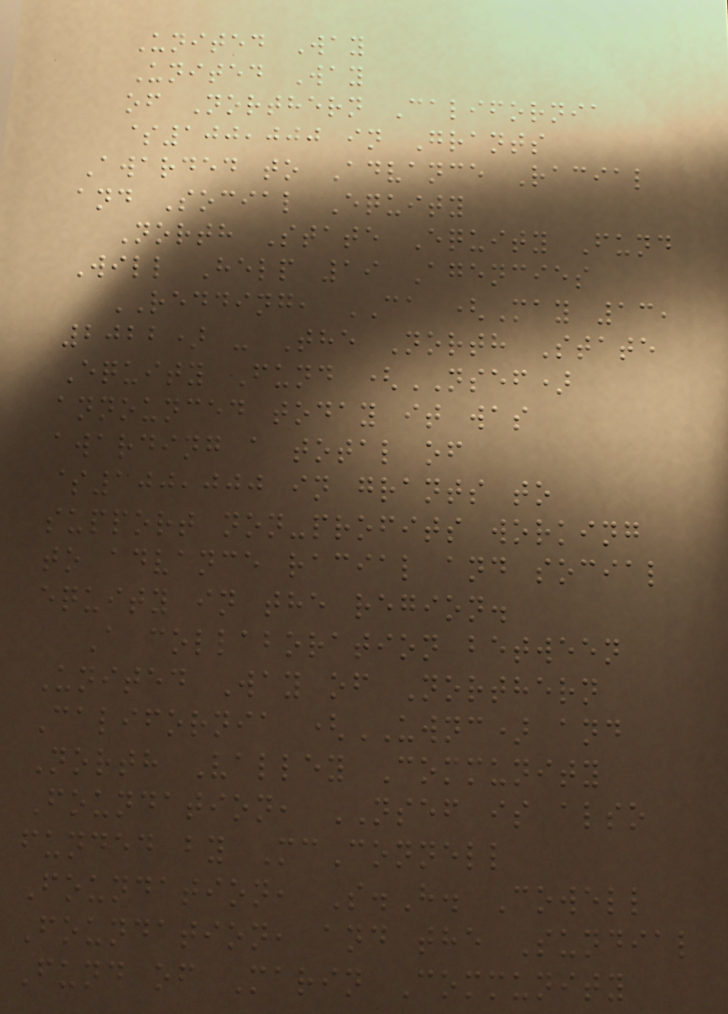United Way
United Way
of Northern California
$100,000 in Grants
Awarded to Advance Racial
and Social Equity
North State Equity Fund
Will Help 19 Agencies
REDDING, CA (May 13,
2022) - The North State
Equity Fund (NSEF)
announced today it was
awarding a total of
$100,000 in grants to
support non-profits working
to advance racial and social
equity in the region.
A collaboration between
United Way of Northern
California (UWNC) and
North Valley Community
Foundation, NSEF is also
funded by McConnell
Foundation, S.H. Cowell
Foundation, and the Sundial
Fund of Marin Community
